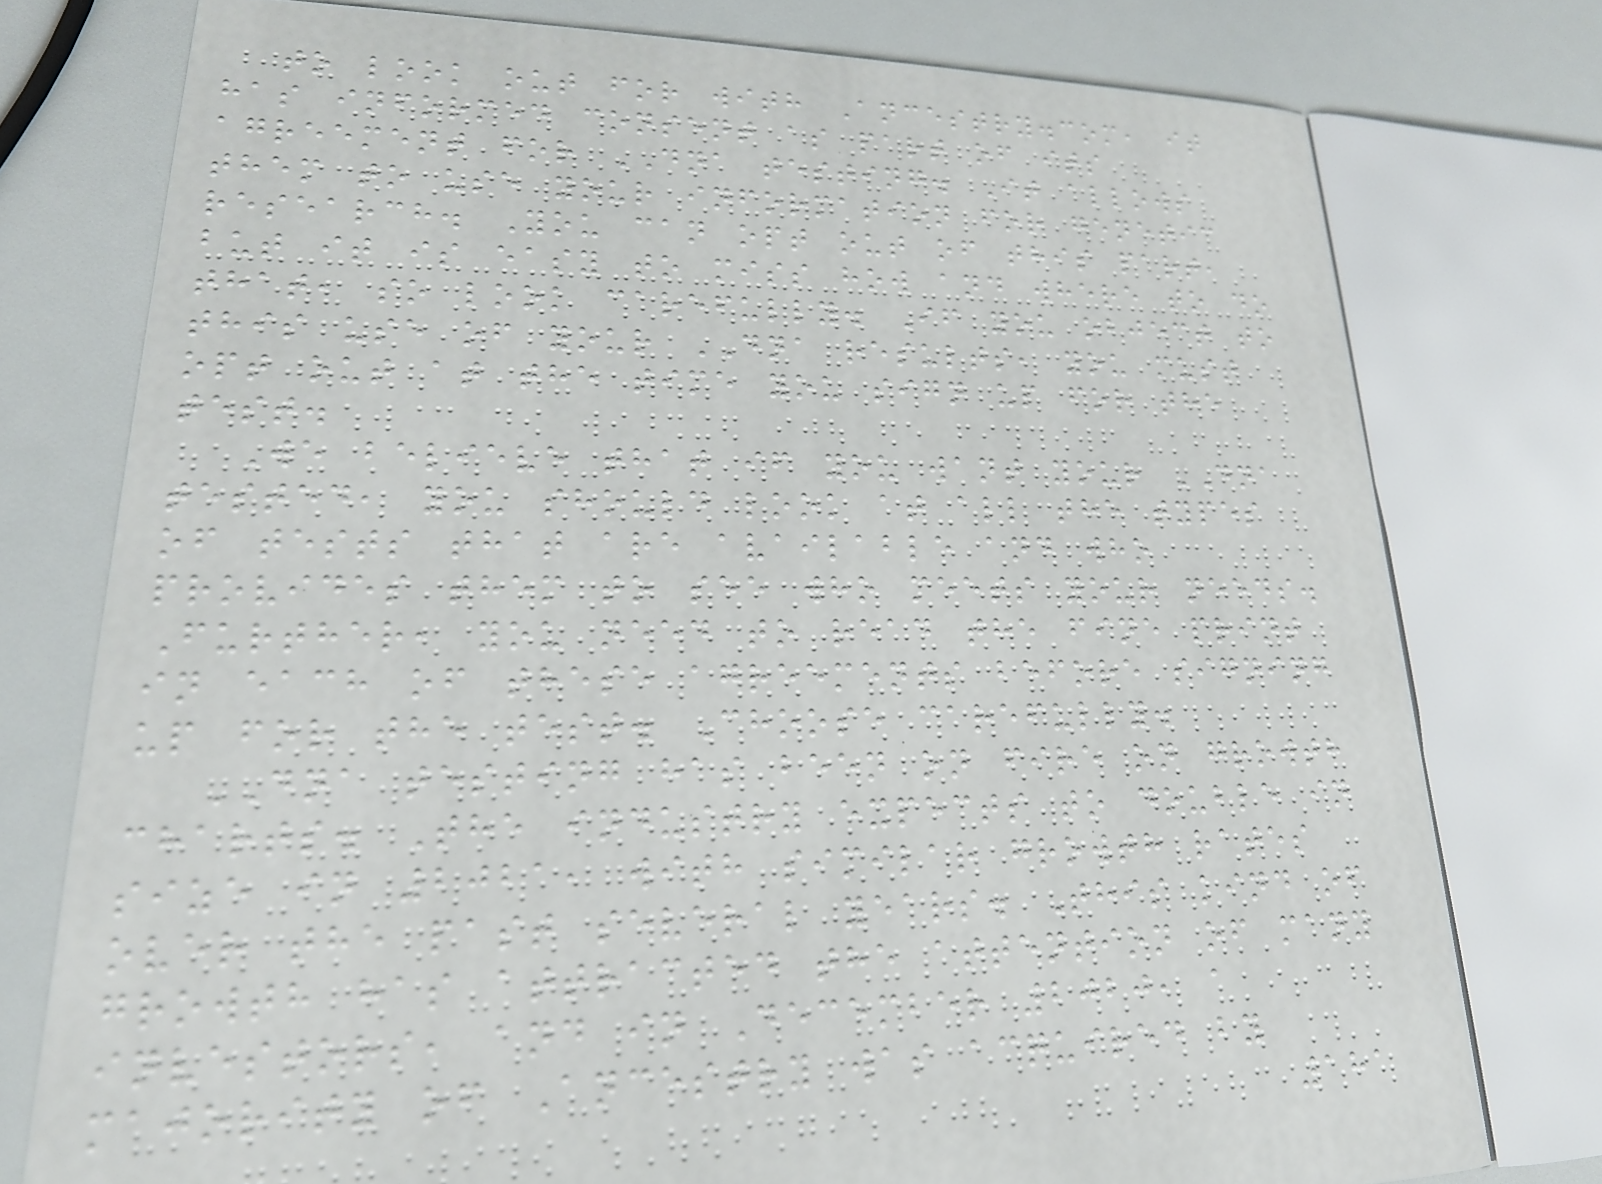to look out for with Ancestry.com, it
has informed consent as part of its
agreement for DNA testing. It allows
them to use your information for genetic
research. You can opt out of this part,
but it is easy to miss how and where to do
that, so look carefully. If you object to
this use of your DNA results, you must
opt out at the time you sign up for the
test.
We believe that if you want your DNA
tested, you should look at all the types
of tests that are available and who
provides them to see who meets your needs.
Further, you need to read the fine print
in each of these agreements before signing
up for the test. Choose carefully.
DNA testing has been on fire on growth
charts. The industry expects to double in
size in 2021, with similar growth rates
over the past several years. This kind of
growth has attracted the attention of many
investors, and in December 2020, a
majority of Ancestry was acquired by
181
